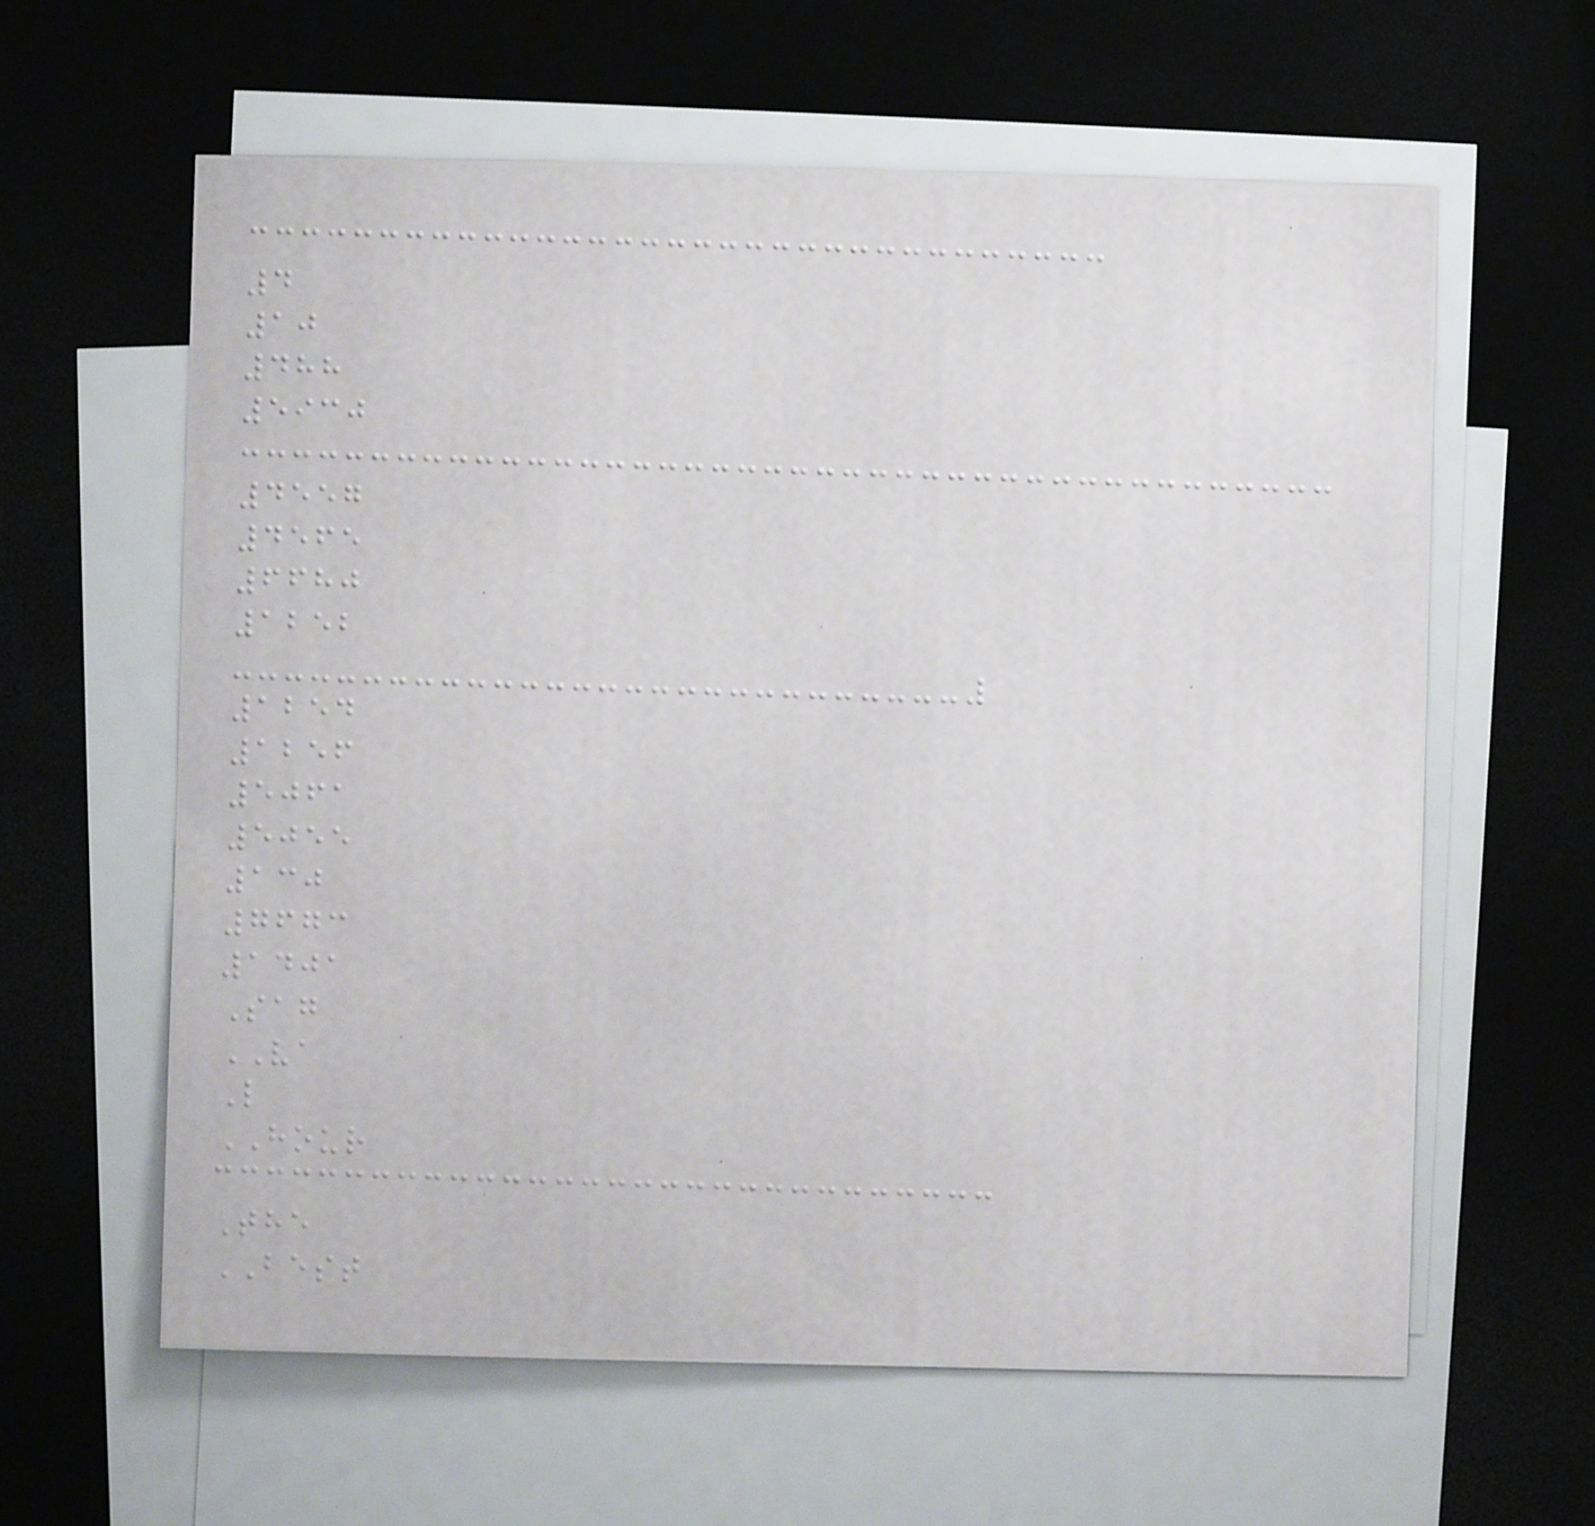4
10
488
5930
4557
4565
6680
1252
1254
1256
5061
5055
130
7673
1401
Sag
VA
L
HOUR
The
BEST
